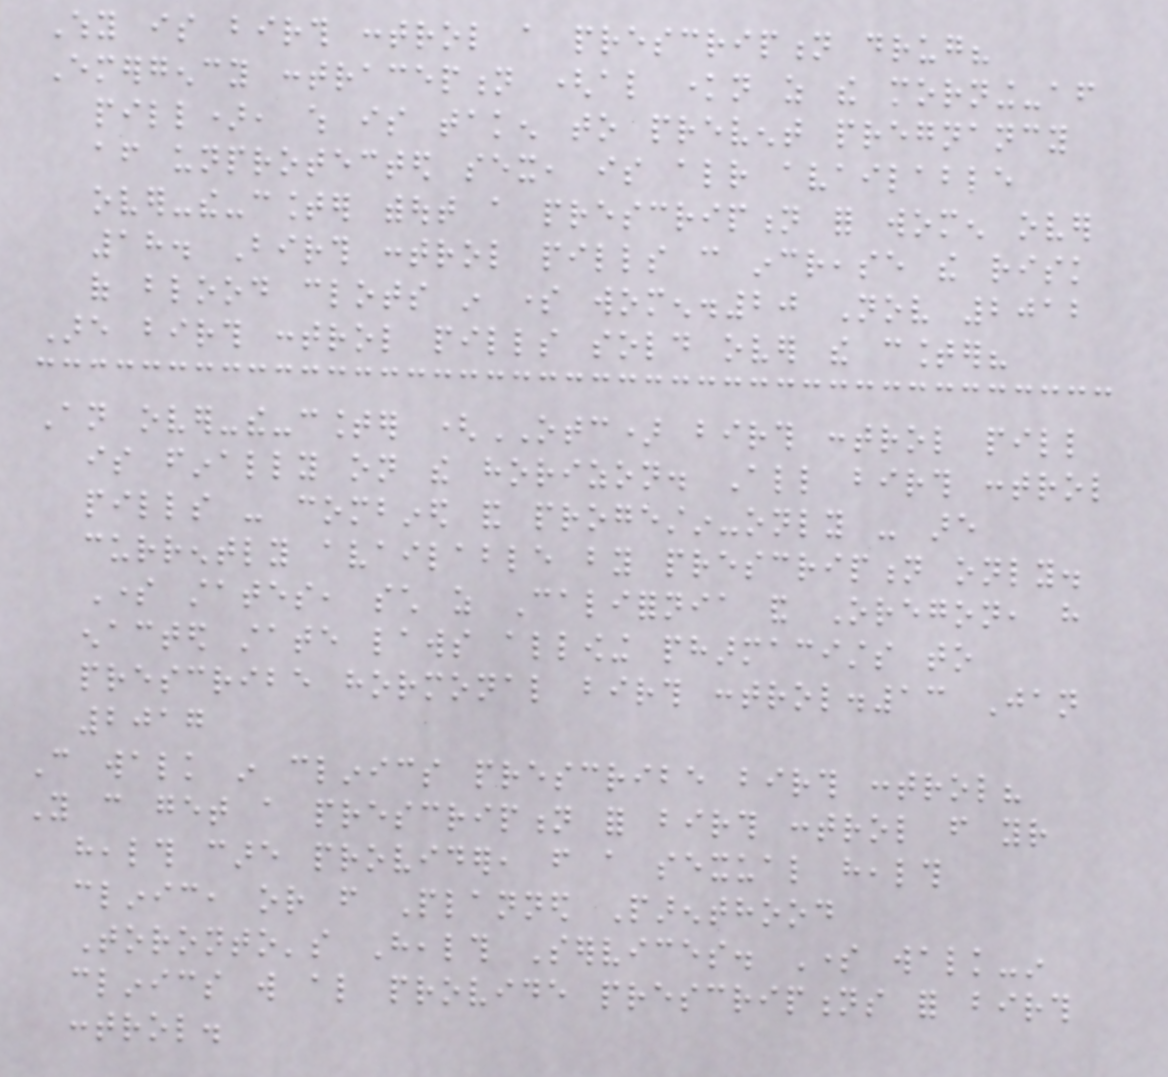Why is birth control a prescription drug?
Emergency contraception (also known as the morning-after
pill), which is taken to prevent pregnancy
after unprotected sex, is already available
over-the-counter without a prescription for women over
18. Birth control pills can increase the risk
of blood clots in some women.20 Nov 2012
Are birth control pills sold over the counter?
An over-the-counter (OTC) birth control pill
is finally on the horizon. All birth control
pills - combined and progestin-only - are
currently available by prescription only.
Some states, such as California and Oregon, have
enacted state laws allowing pharmacists to
prescribe hormonal birth control.13 Jan
2017
Can walk in clinics prescribe birth control?
You can get a prescription for birth control from your
health care provider, from a sexual health
clinic, or from Planned Parenthood
Toronto's Health Services. Some walk-in
clinics will also provide prescriptions for birth
control.
